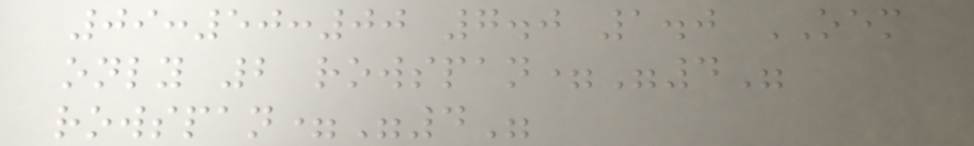09:50:00 7.0 1.0 OEM
only 2 rowspan="4"
rowspan="4"
